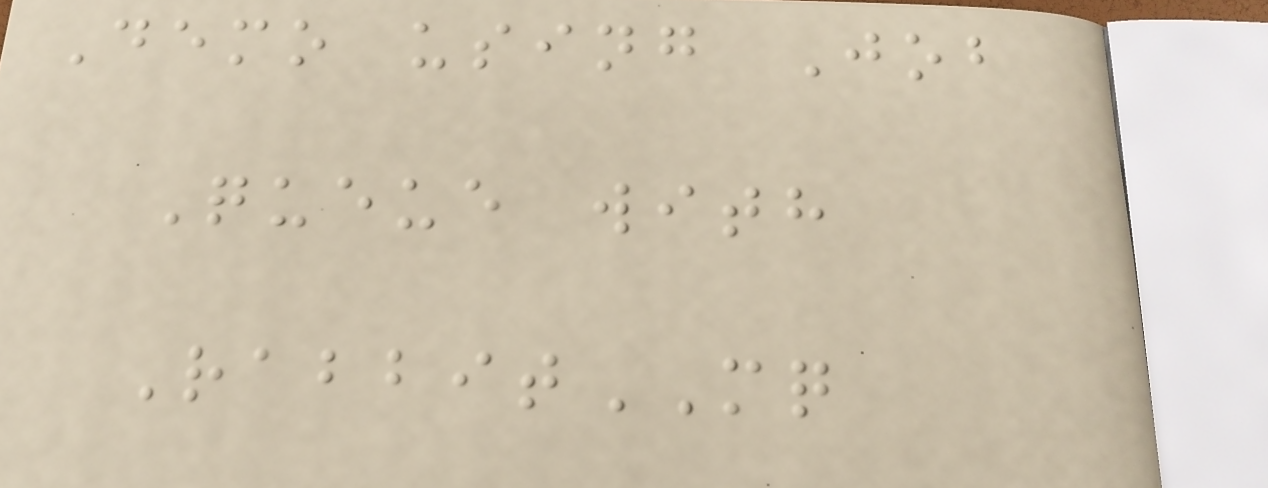Demo using Job
Queue with
RabbitMQ
